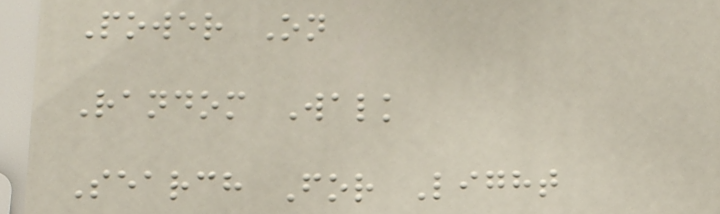Power On
Random Walk
Search For Light
